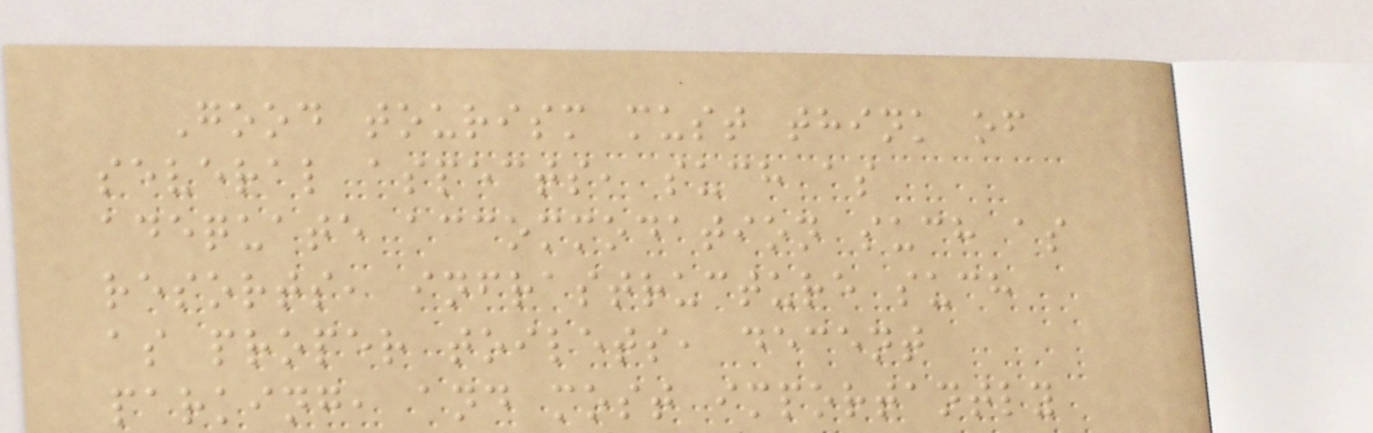Good tourism must think of
several aspects, such as
adequate accommodation such as
resorts, infrastructure such
as proper toilets, decent
parking, and most importantly
